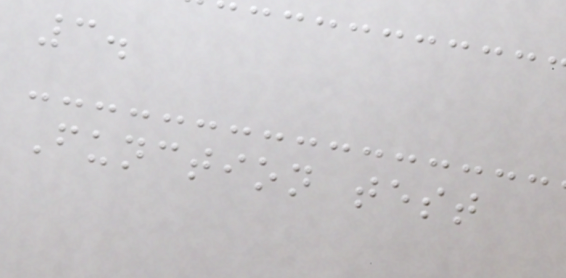3.
Function test
